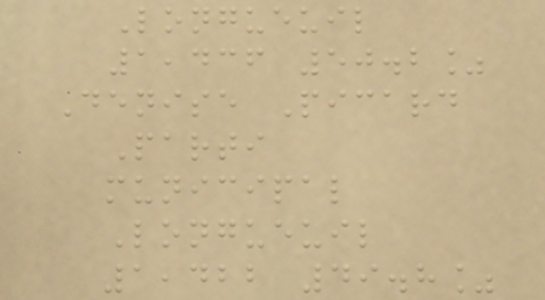Longueuil
1,436 50.2%
Denise Picard
Parti
municipal
Longueuil
1,422 49.8%
